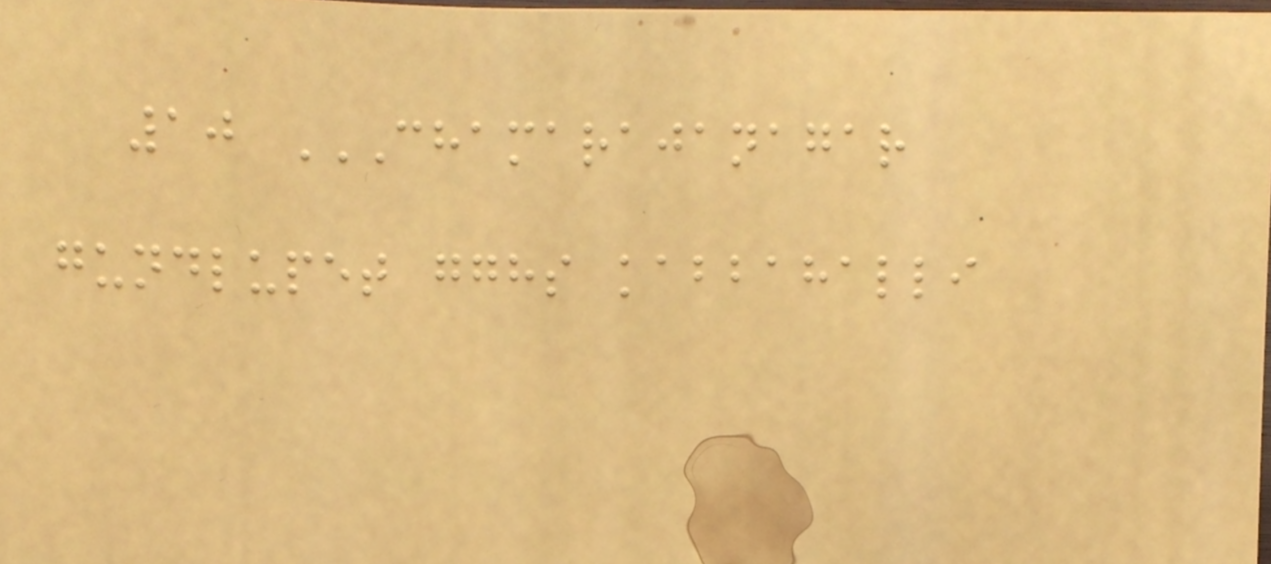10 CHAMARAJANAGAR
GUNDLUPET GGHS KABBAHALLI
